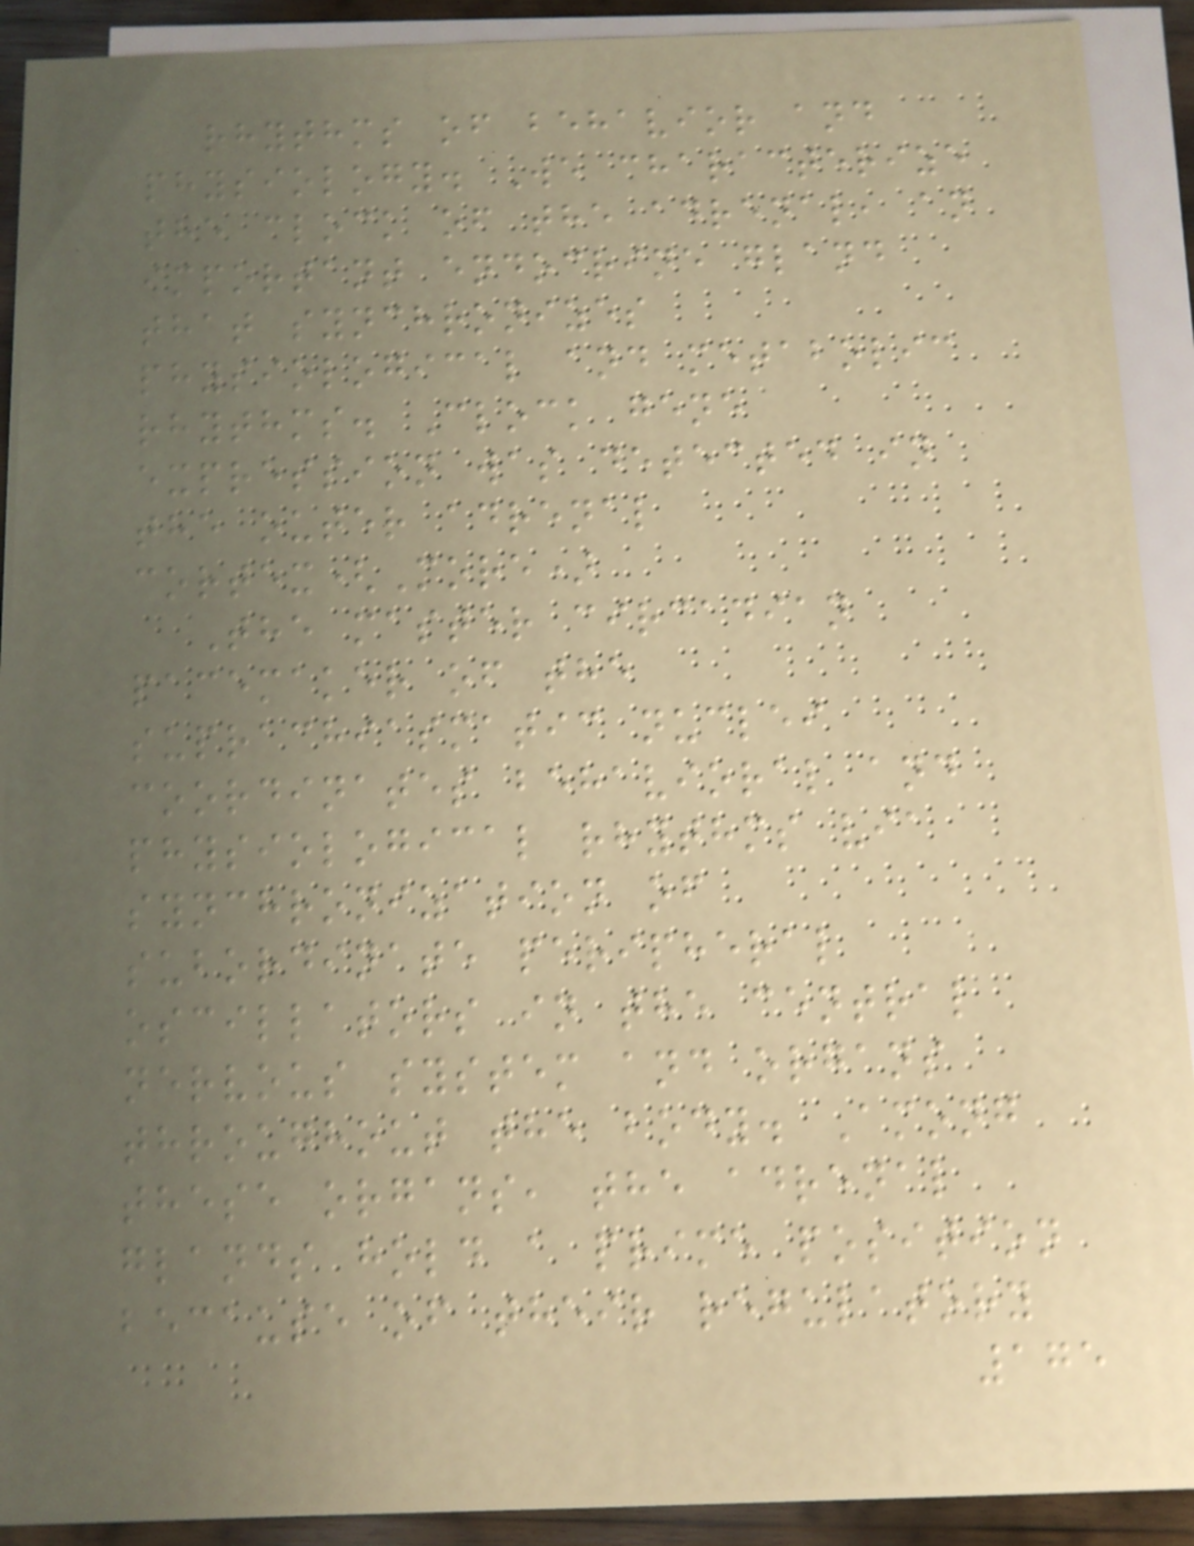rhythms of behavior and
physiology. We characterize
the clock of the adrenal, an
important endocrine gland
that synchronizes
physiological and metabolic
rhythms. Clock gene
expression was detected in
the outer adrenal
cortex(More)
The master circadian
pacemaker of the
suprachiasmatic nuclei
coordinates behavioral and
physiological rhythms via
synchronization of
subordinate peripheral
oscillators in the central
nervous system and organs
throughout the body. Among
these organs, the adrenal
glands hold a prime position
because of their regulatory
175
